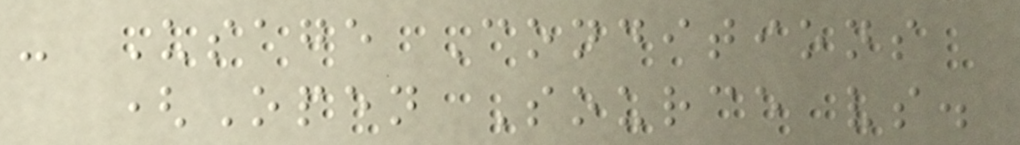- Usage Conditions
(Open Source vs.
